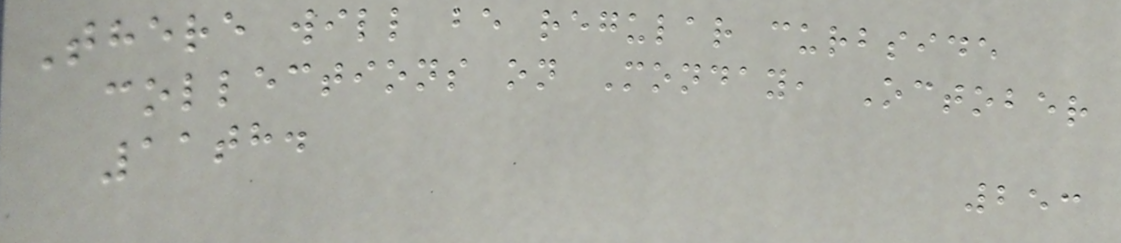There will be regular curbside
collections on Monday, October
11th.
253
